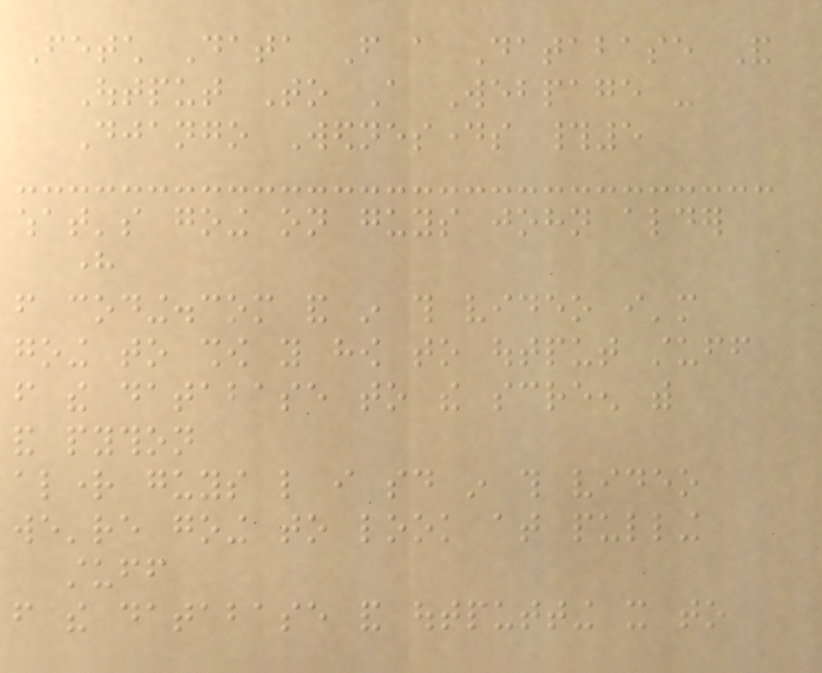Fetch Data From a Database And
Output To A Webpage -
Django Wednesdays #5
what's going on guys john alder
here
from coding.com and in this video i'm
going to show you how to output stuff
from the database to the screen with
and python
alright guys like i said in this video
we're going to look at pulling
stuff
from the database and outputting it to
